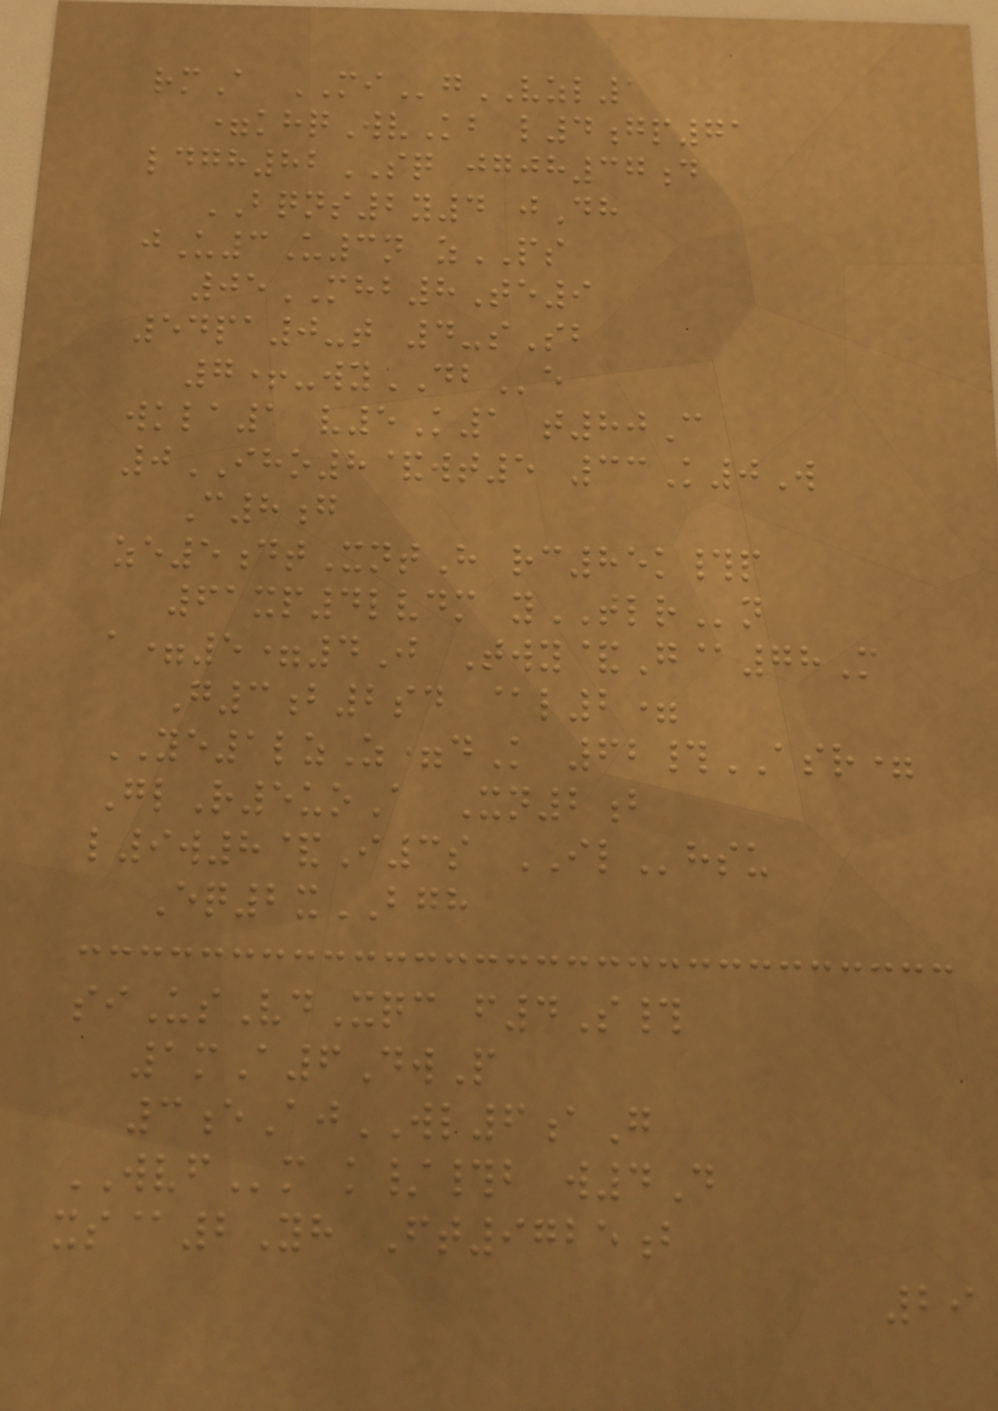rmA MIgVZL1
=khqWvKb l4gp71
ldgh82SQ jgjh37d
BQNS2y4 jDh
jU3U3n zPS
05MHB8Te9
54pa0-t 4-sSb
7+-wyDBe
wkla1 v5K1 t80C
0IHO8&wt5 33K0W
C8g
ze5dtXntH rc85k#p
61xp4lvdm yTLRn
a=5=4J Twy&G@78M
G3b2sd @l2=
YE1lzZ=dK 62#ASR=
GlR5uoA Xn2b
l9w8&I3s ILhsu
Eq2xBGH
siUsVdXqc f4S#
1mA6DwP
3eAjWL6aG
WVFm k/#b w4D
xs@2Yh Ft9725b
29
